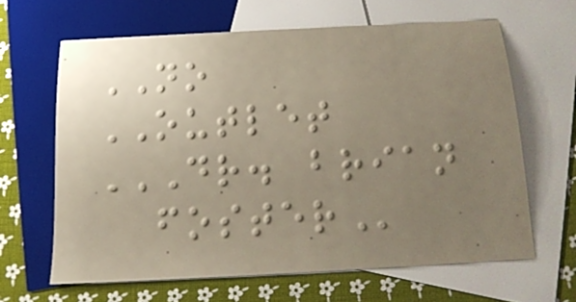NO
OUTLET
DR. BRIAN
FOSTER
